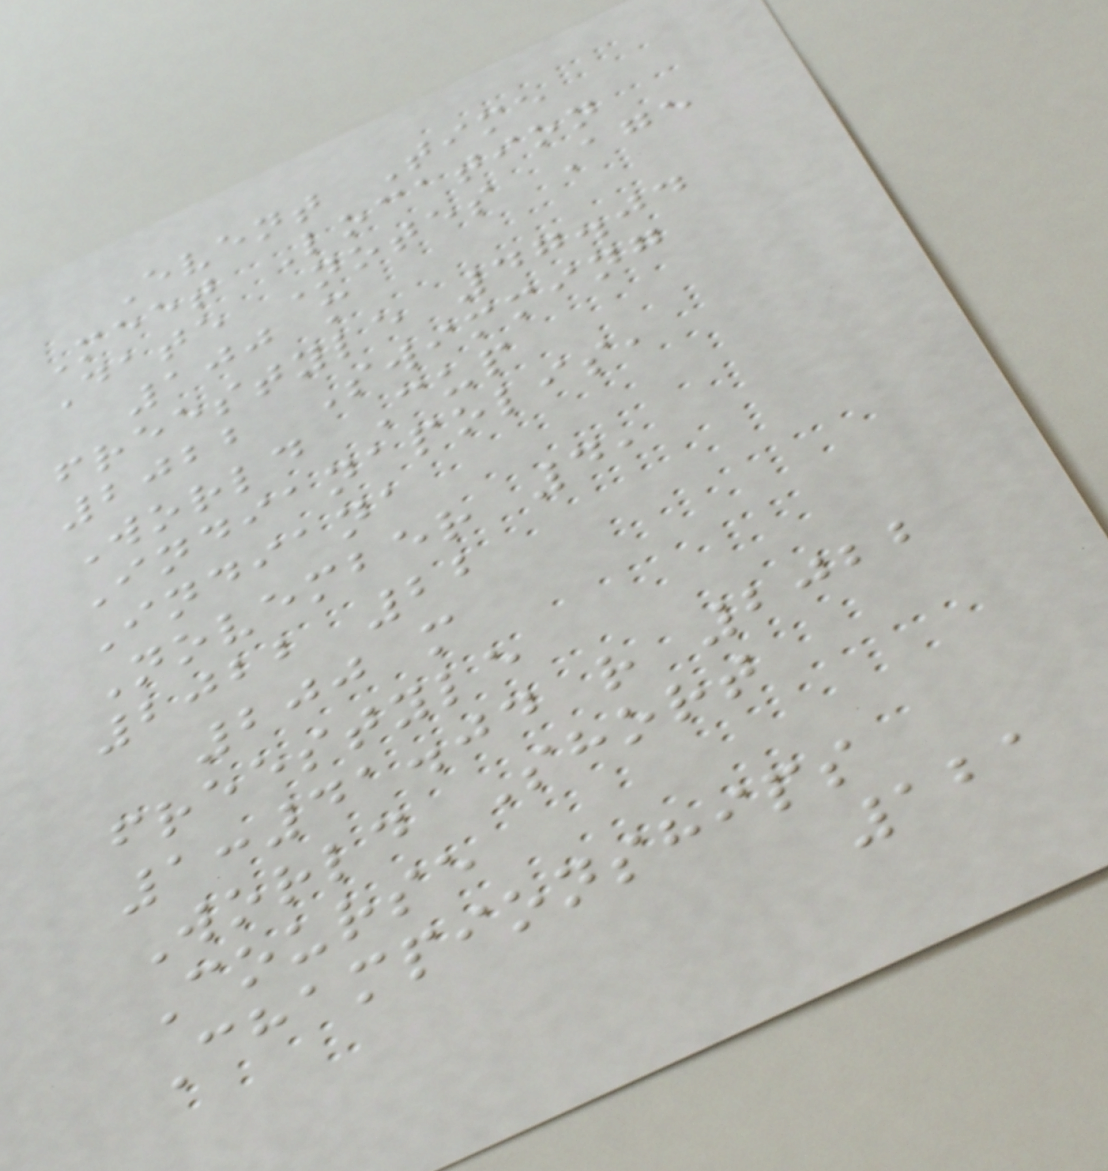Event Time
Meet Location
Date Notes Age
100 m
freestyle 47.04
2022 Swimming
World Cup
Indianapolis,
Indiana
November 4,
2022 22
200 m
freestyle
1:41.04 r 2022
World Short
Course
Championships
121
